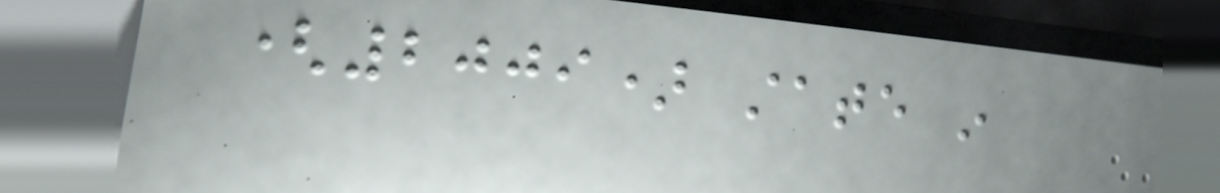(2009) state in
